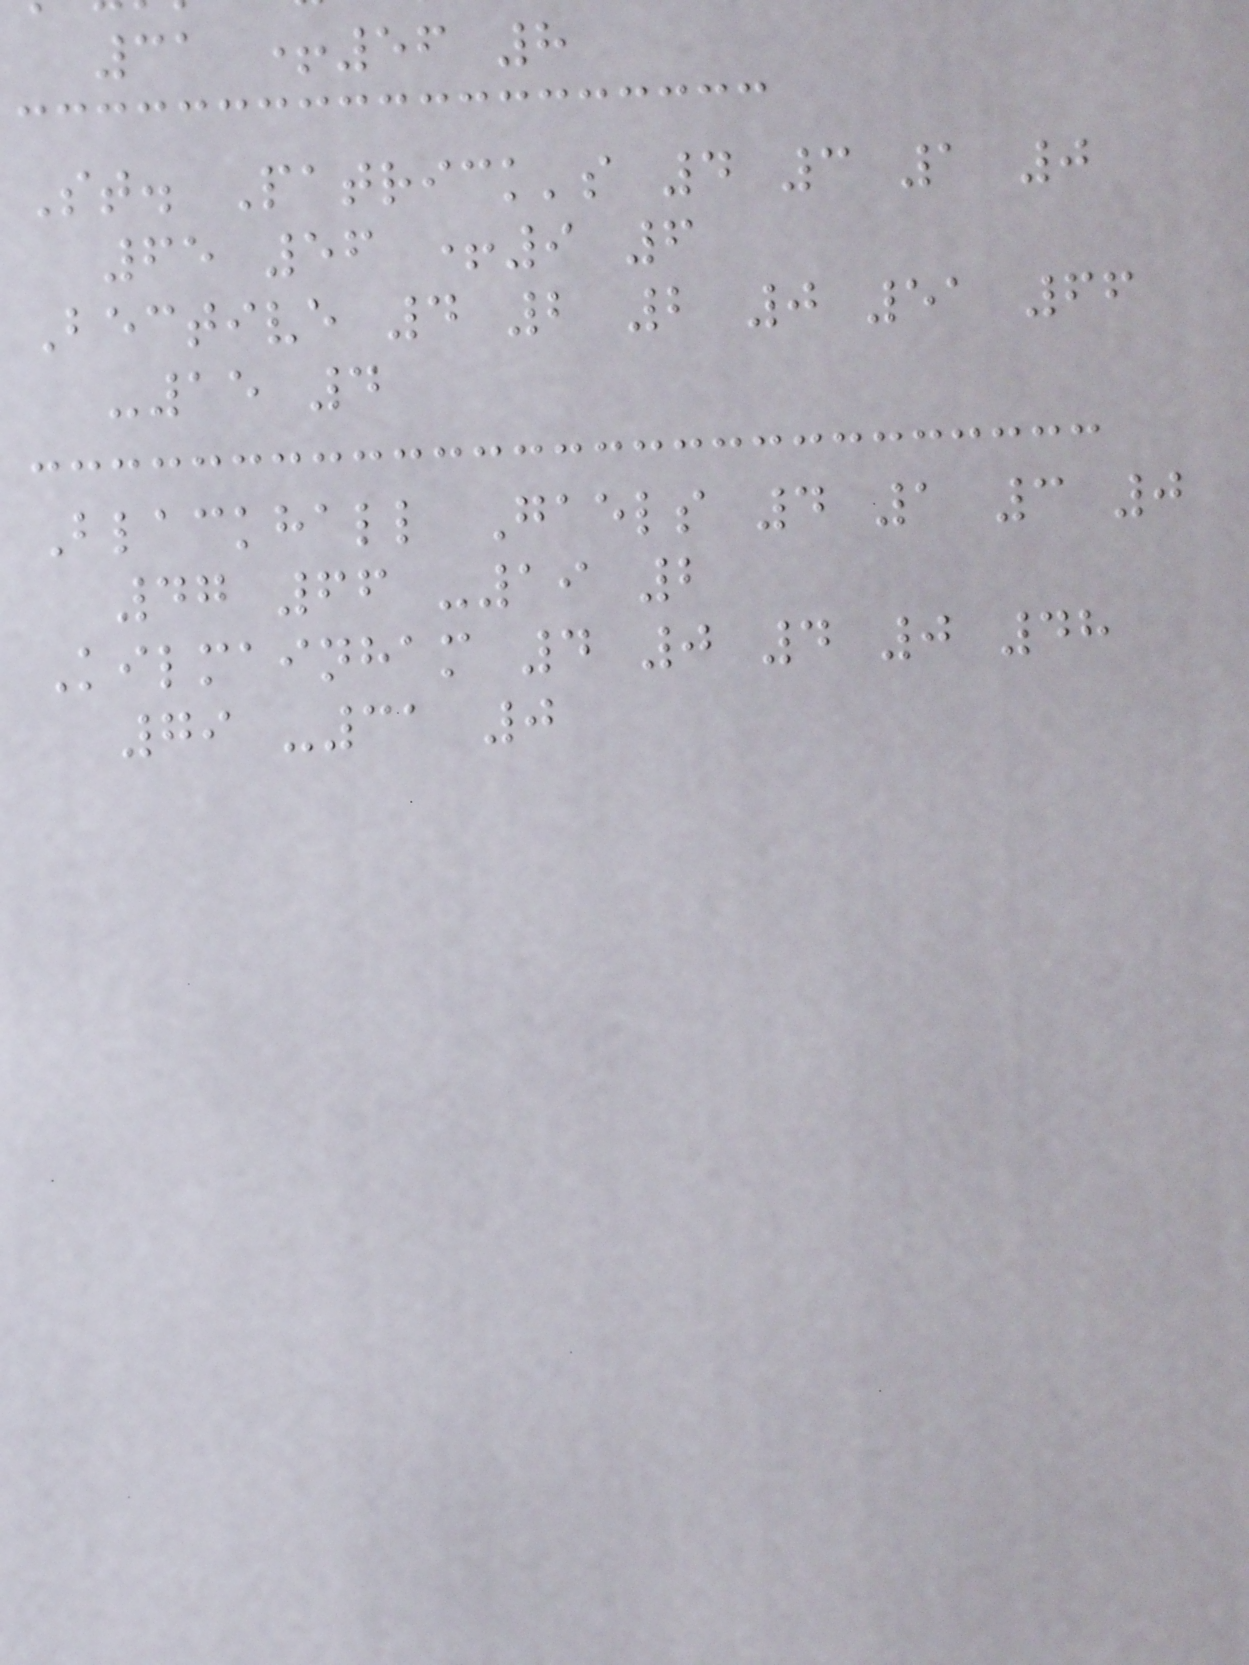31 +56 8
St. Patrick's 4 3 1 0
65 56 +9 6
Bective 4 2 2 0 51 66
-15 4
Blackhall Gaels 4 1 3 0
47 66 -19 2
Kilmainham 4 0 4 0 48
79 -31 0
